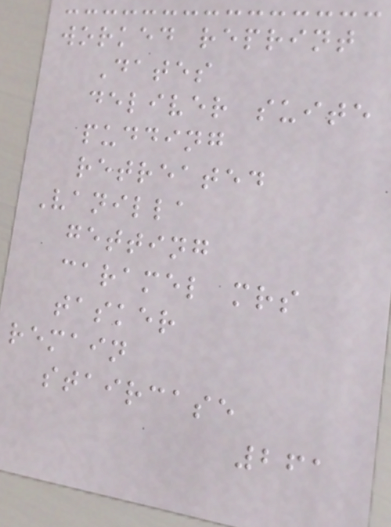worked reprint
Dates
deliver suite
pudding
retreated
Vanilla
getting
caramel mrs
tasker
remain
staircase
261
